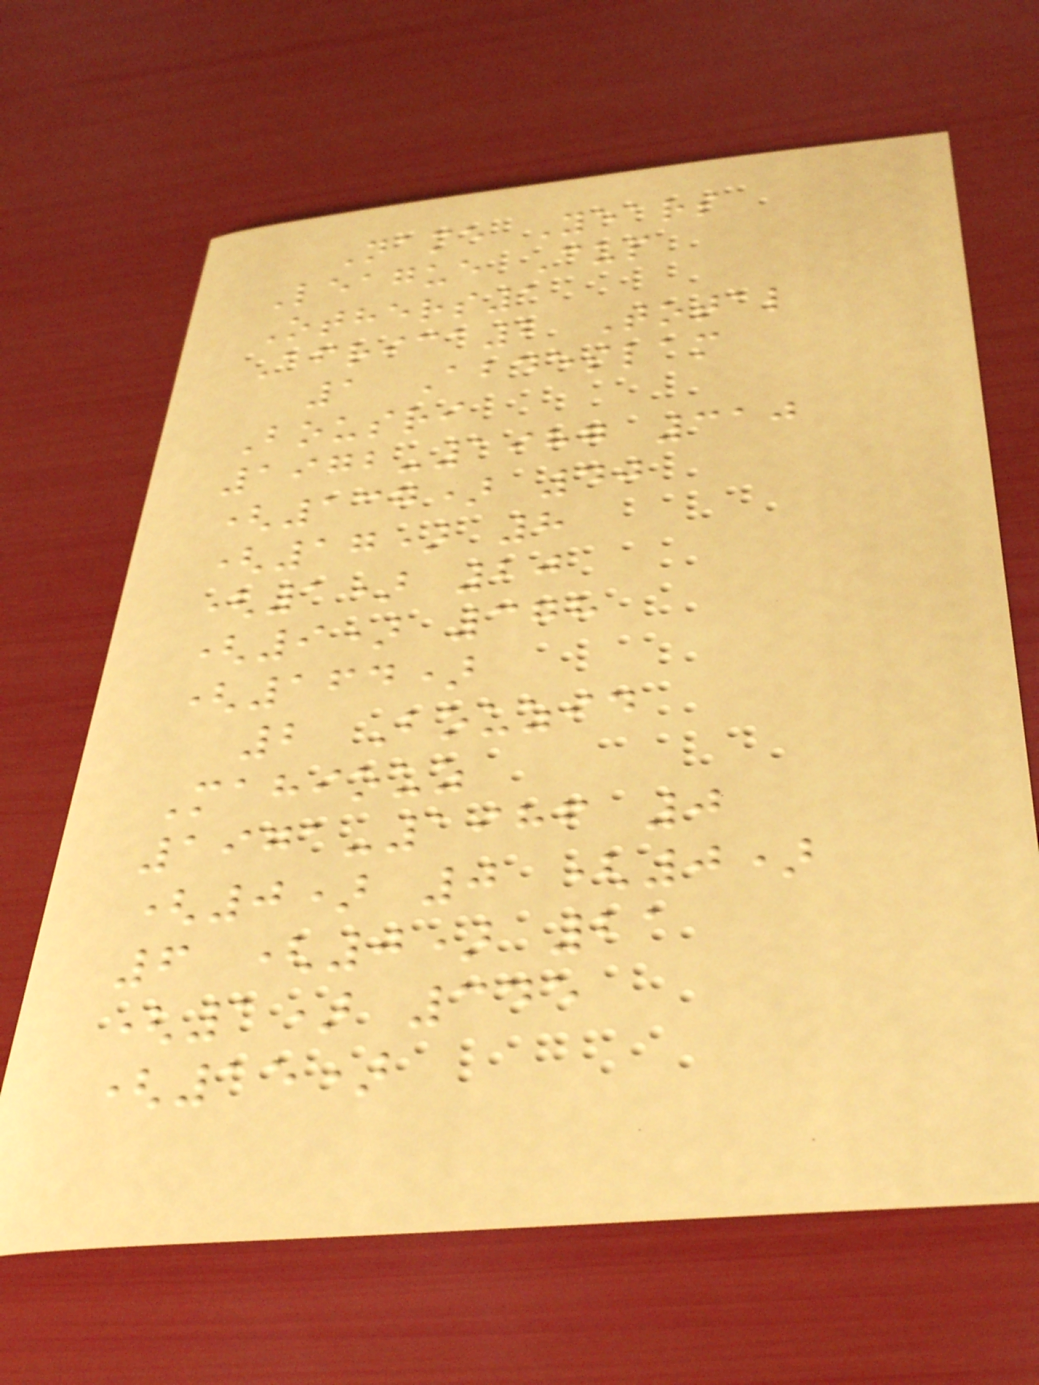Name Years
League Cup
Others1
Africa2 Total
1 Abdeslam
Bousri
1972-1987 310
(137) 40
(17) 8
(1) 20
(9) 378
(164)
2 Bouzid
Mahiouz
1971-1986 0
(0) 0 (0)
6 (0) 21
(1) 345
(15)
